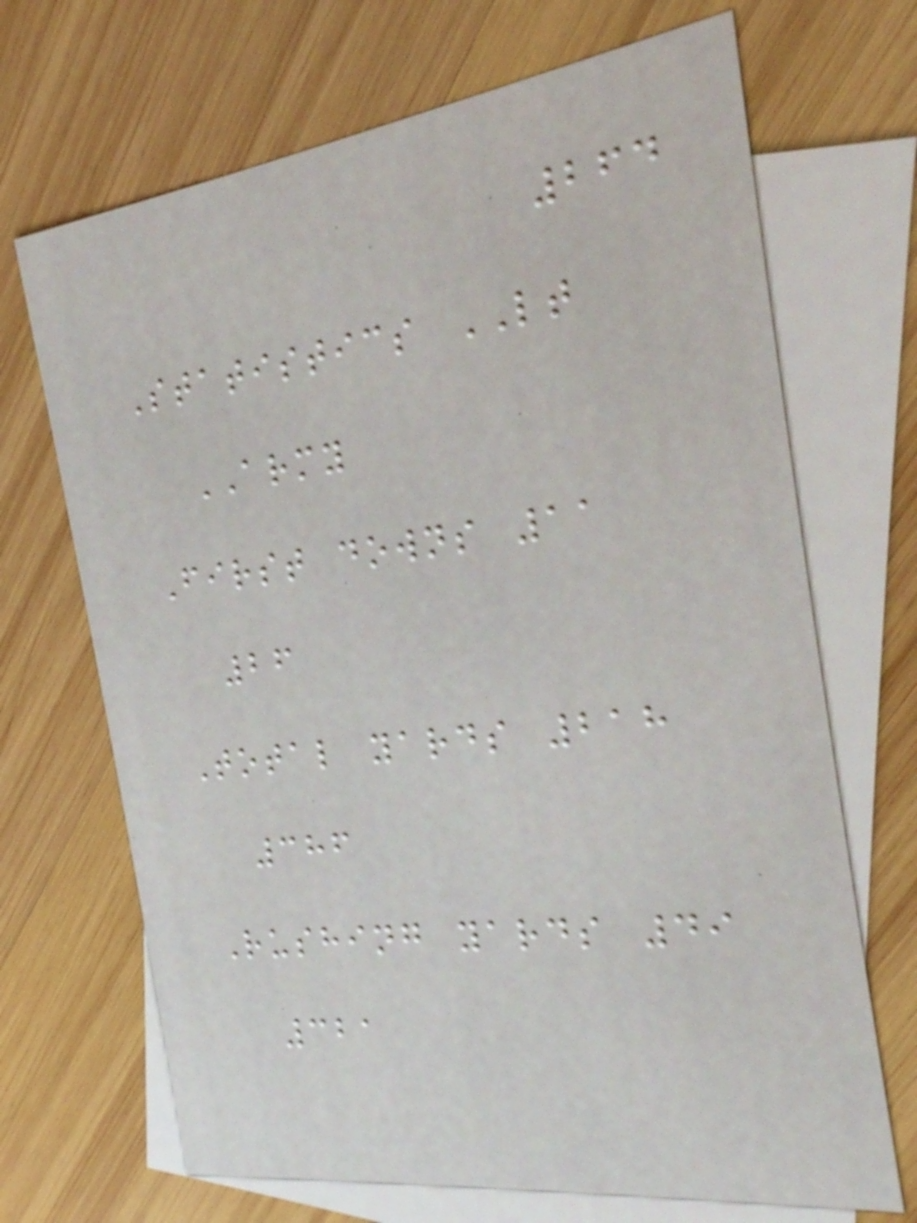264
Statistics LT
ARMY
First downs 11
26
Total yards 218
386
Rushing yards 49
321
